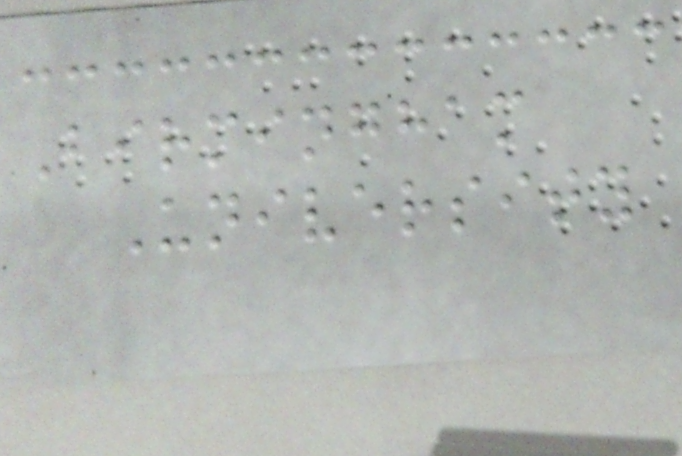Birmingham
University
